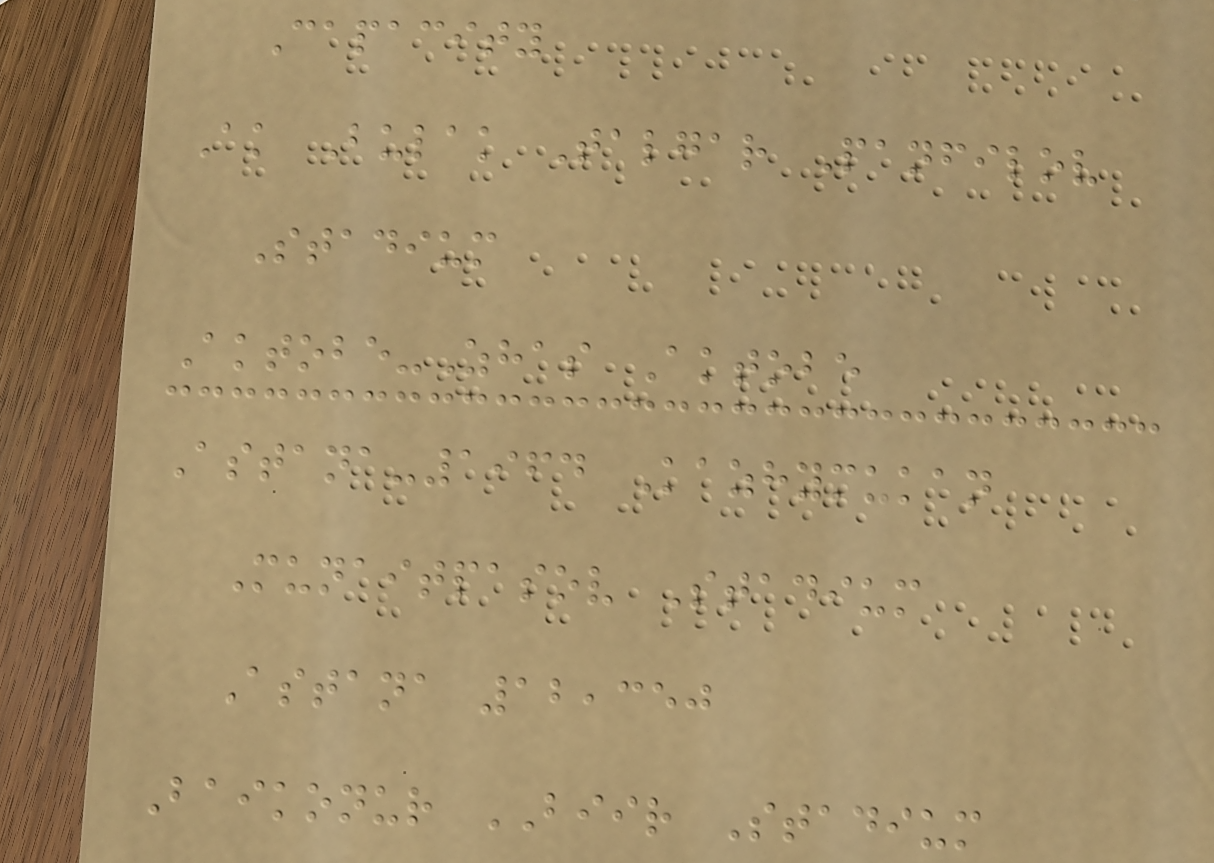Capacity
Ak Bulak Talgar Panfilov
Stadium
Aktobe-Zhas Aktobe
Astana-1964 Kazhymukan
Munaitpasov Stadium
Astana 12,350
Baikonur BIIR Stadium
